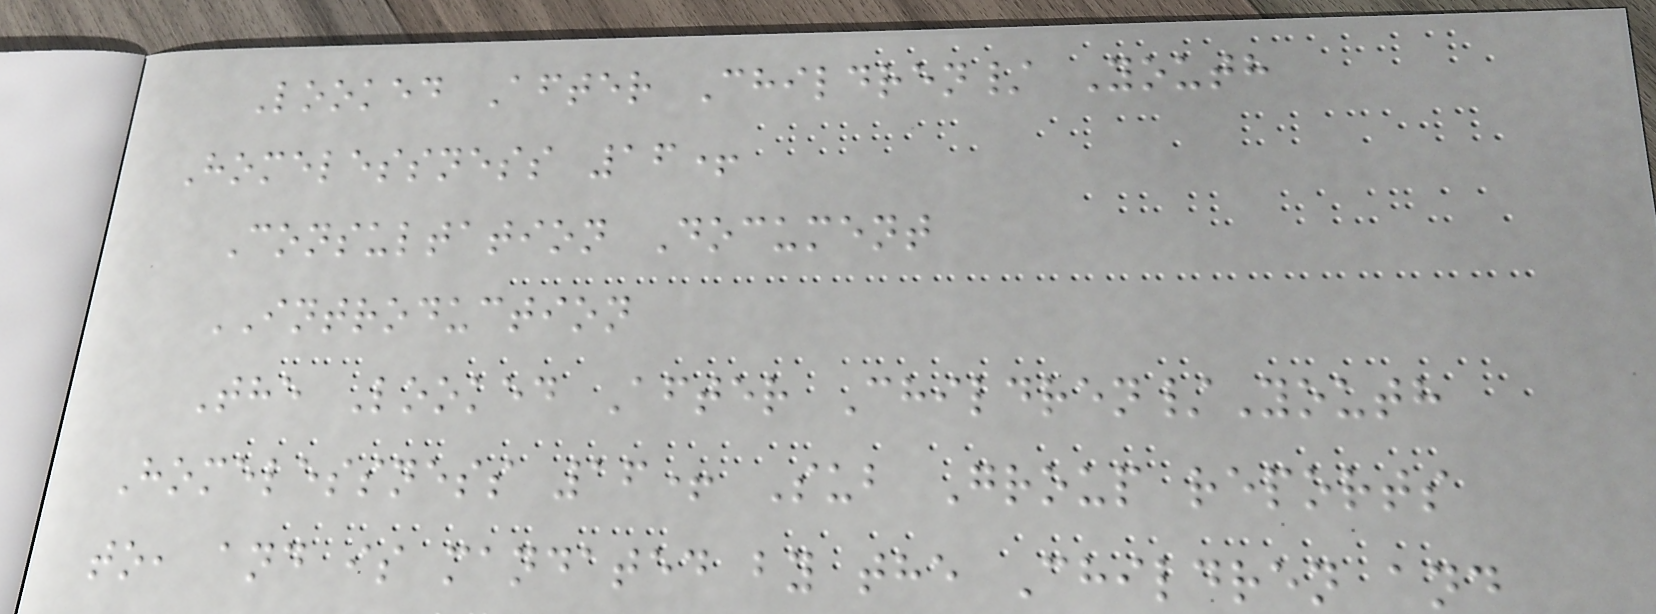Looked After Children/ Youth
Homelessness 16+
Consultation Document
INTRODUCTION
The Looked After Children/Youth
Homelessness 16+ Sub Group reports
to, and is mandated by the Children and
